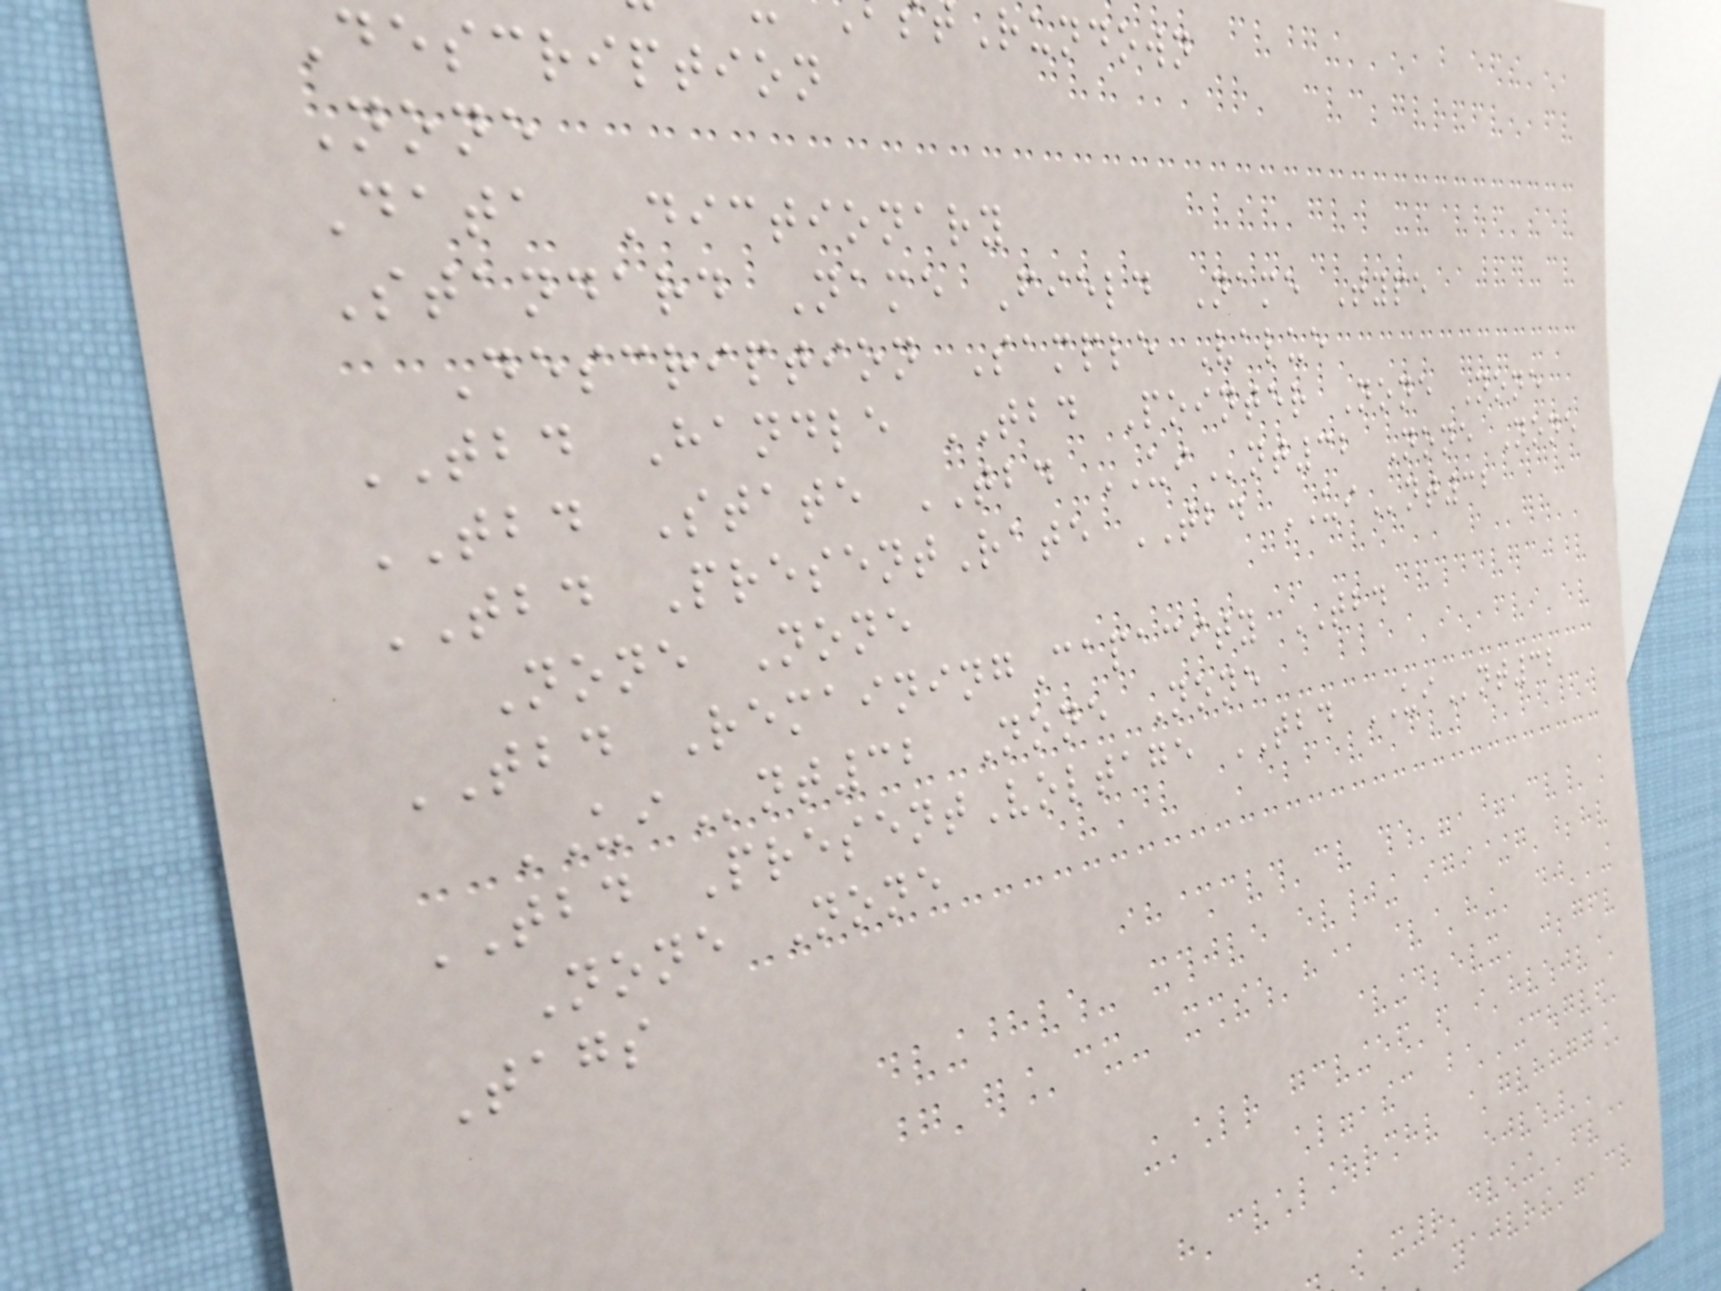Rundown
Description
None
Data Dictionary
Standard Name Field Name Type
Description Sample Value
TBD Handle TBD Pointer None None
TBD State TBD UInt32 None None
TBD PresentRate TBD UInt32
None None
TBD RemainingCapacity TBD
UInt32 None None
TBD PresentVoltage TBD UInt32
None None
Tags
